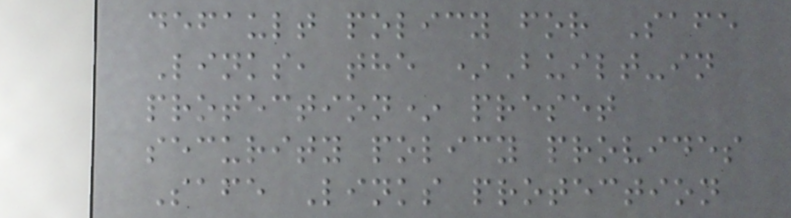default policy for Safe
Links, the *Built-in
protection* preset
security policy provides
Safe Links protection
